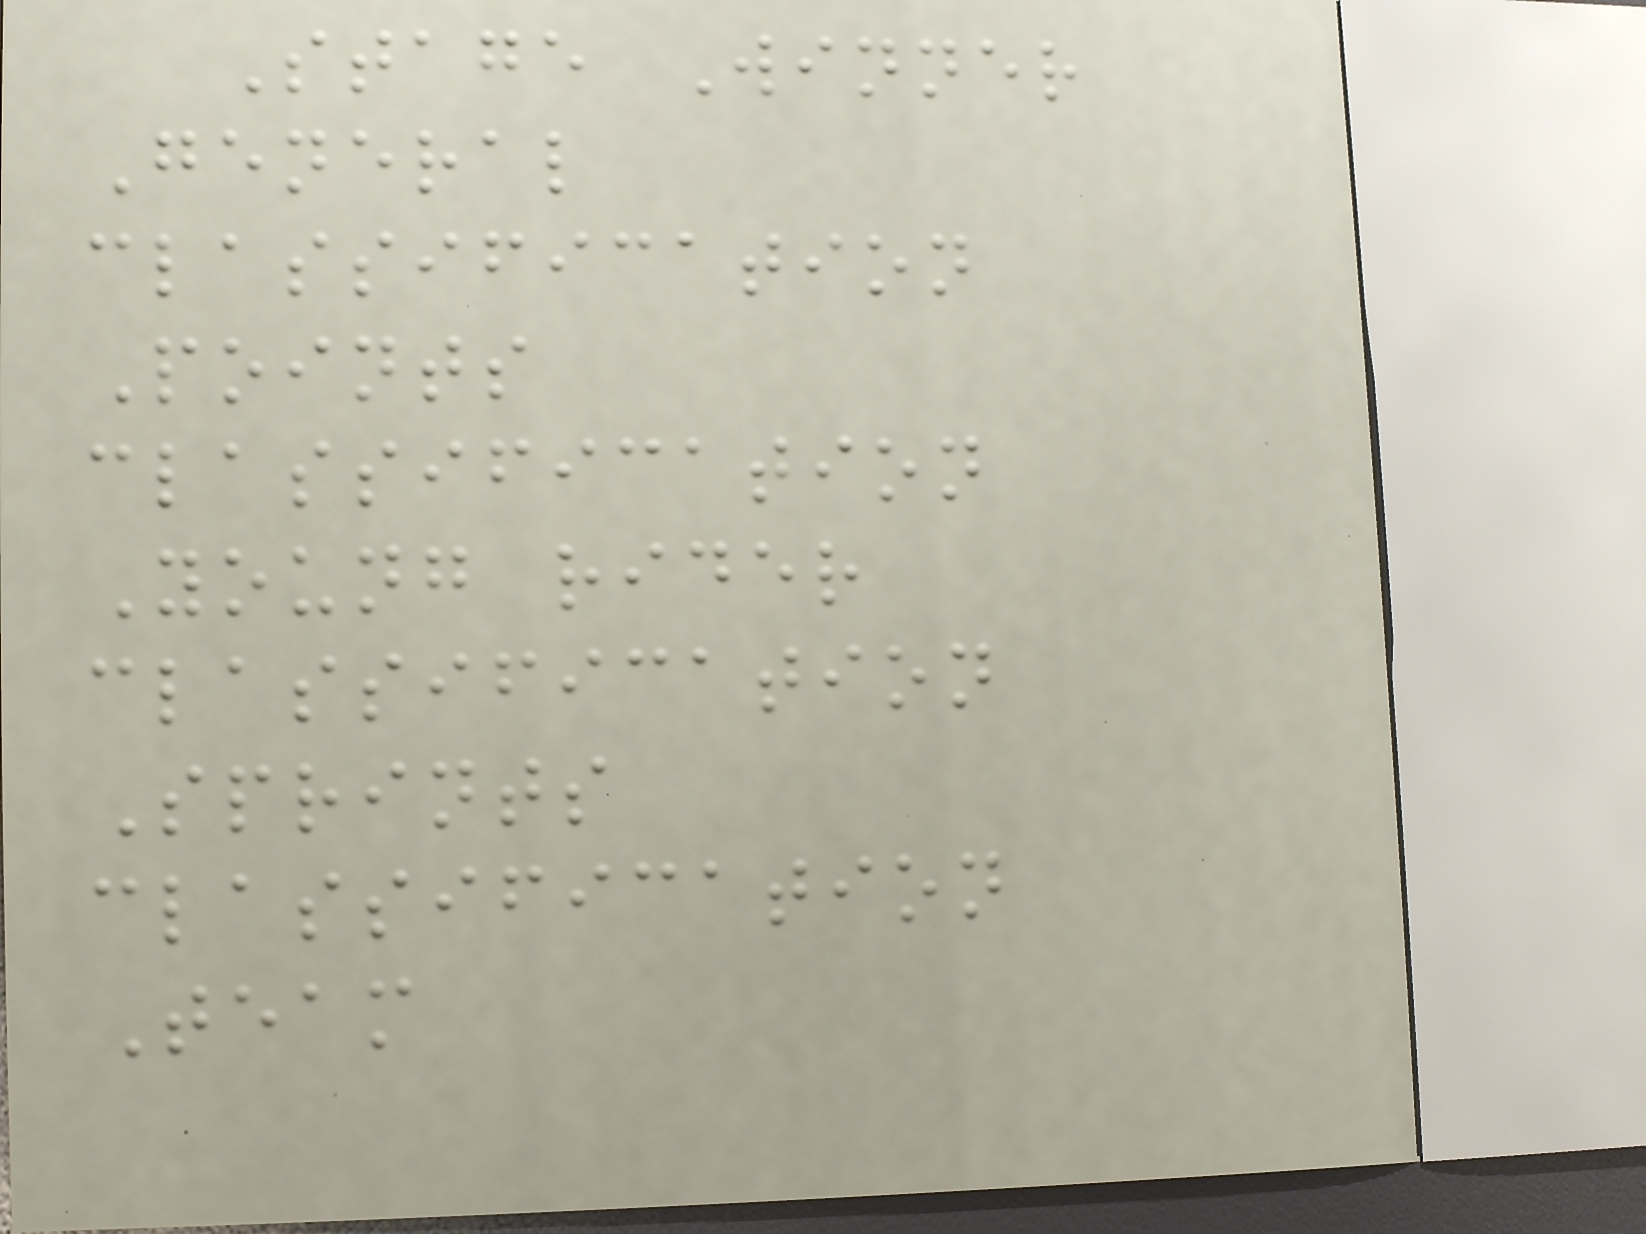Stage Winner
General
classification
Points
classification
Young rider
classification
Sprints
classification
Team
